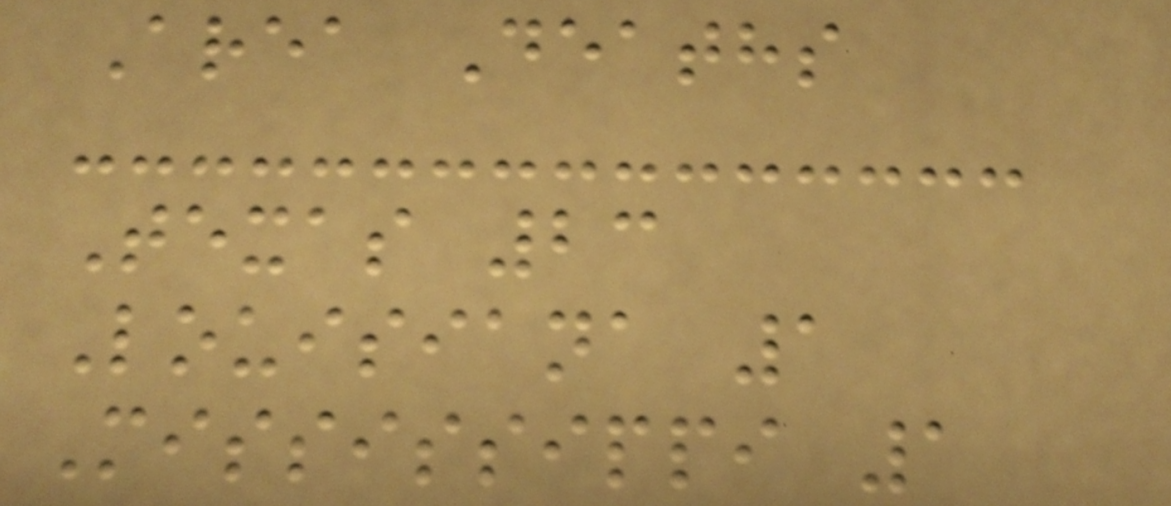Area Deaths
Texas 23
Louisiana 1
Mississippi 1
